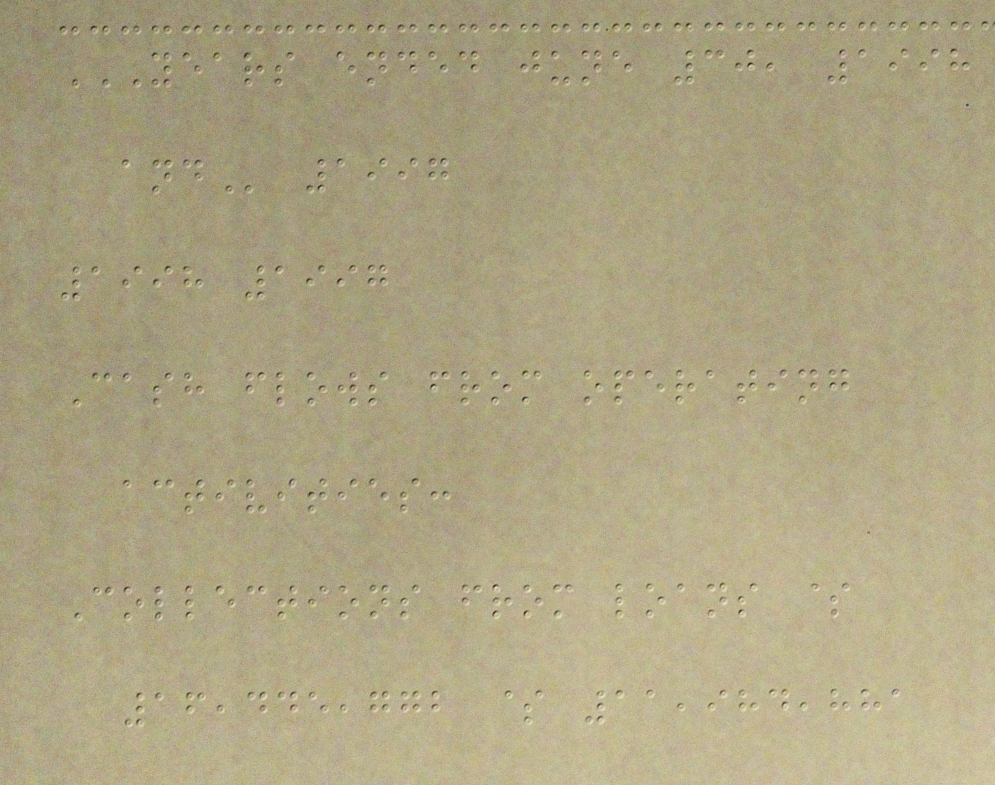YEARS ENDED JUNE 30, 1998
AND 1997
1998 1997
Cash flows from operating
activities:
Collections from loans $
16,445,772 $ 11,984,881
